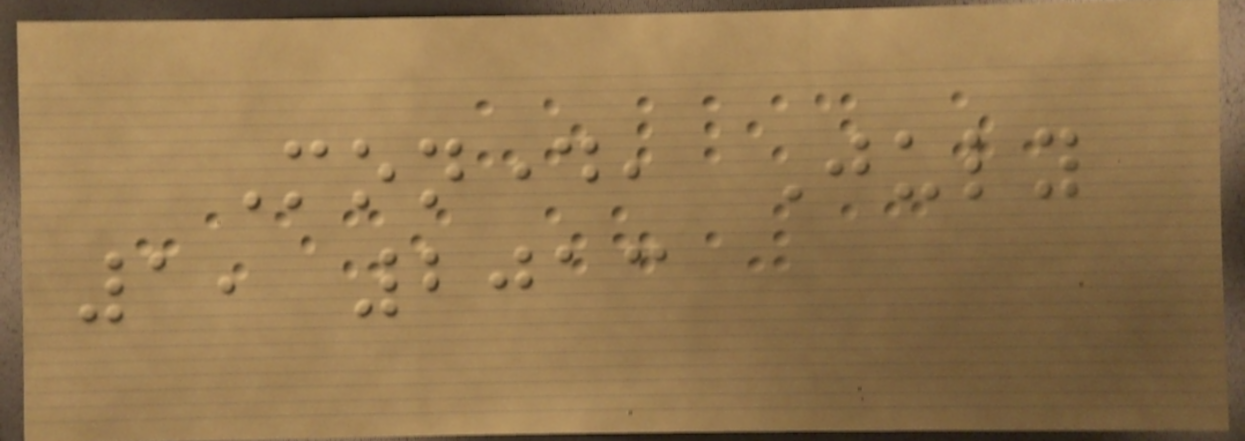Monday, July
1, 2013
